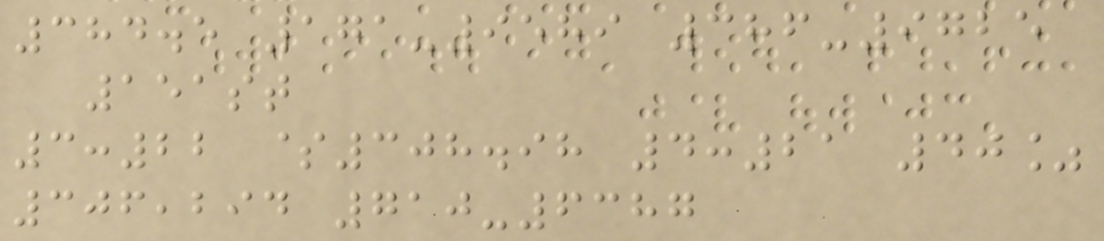384.5 171-9589 386-9725
151st
3:22 $308.98 4:21 40%
306,294 710-6387
